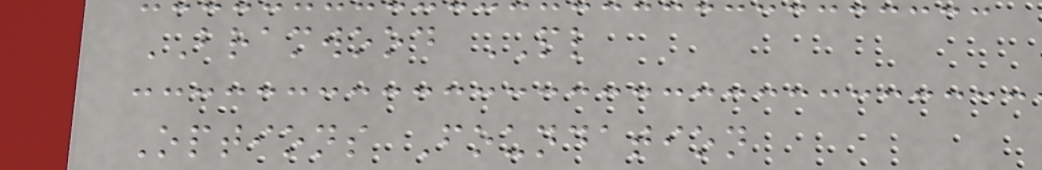BRAMWOOD PL
Options Foundation
